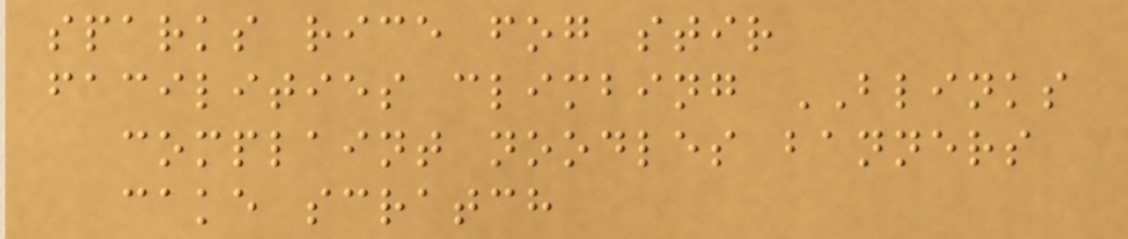sparks rice fog stir
facilities climbing BLINKS
complaint noodles banners
cake scratch
